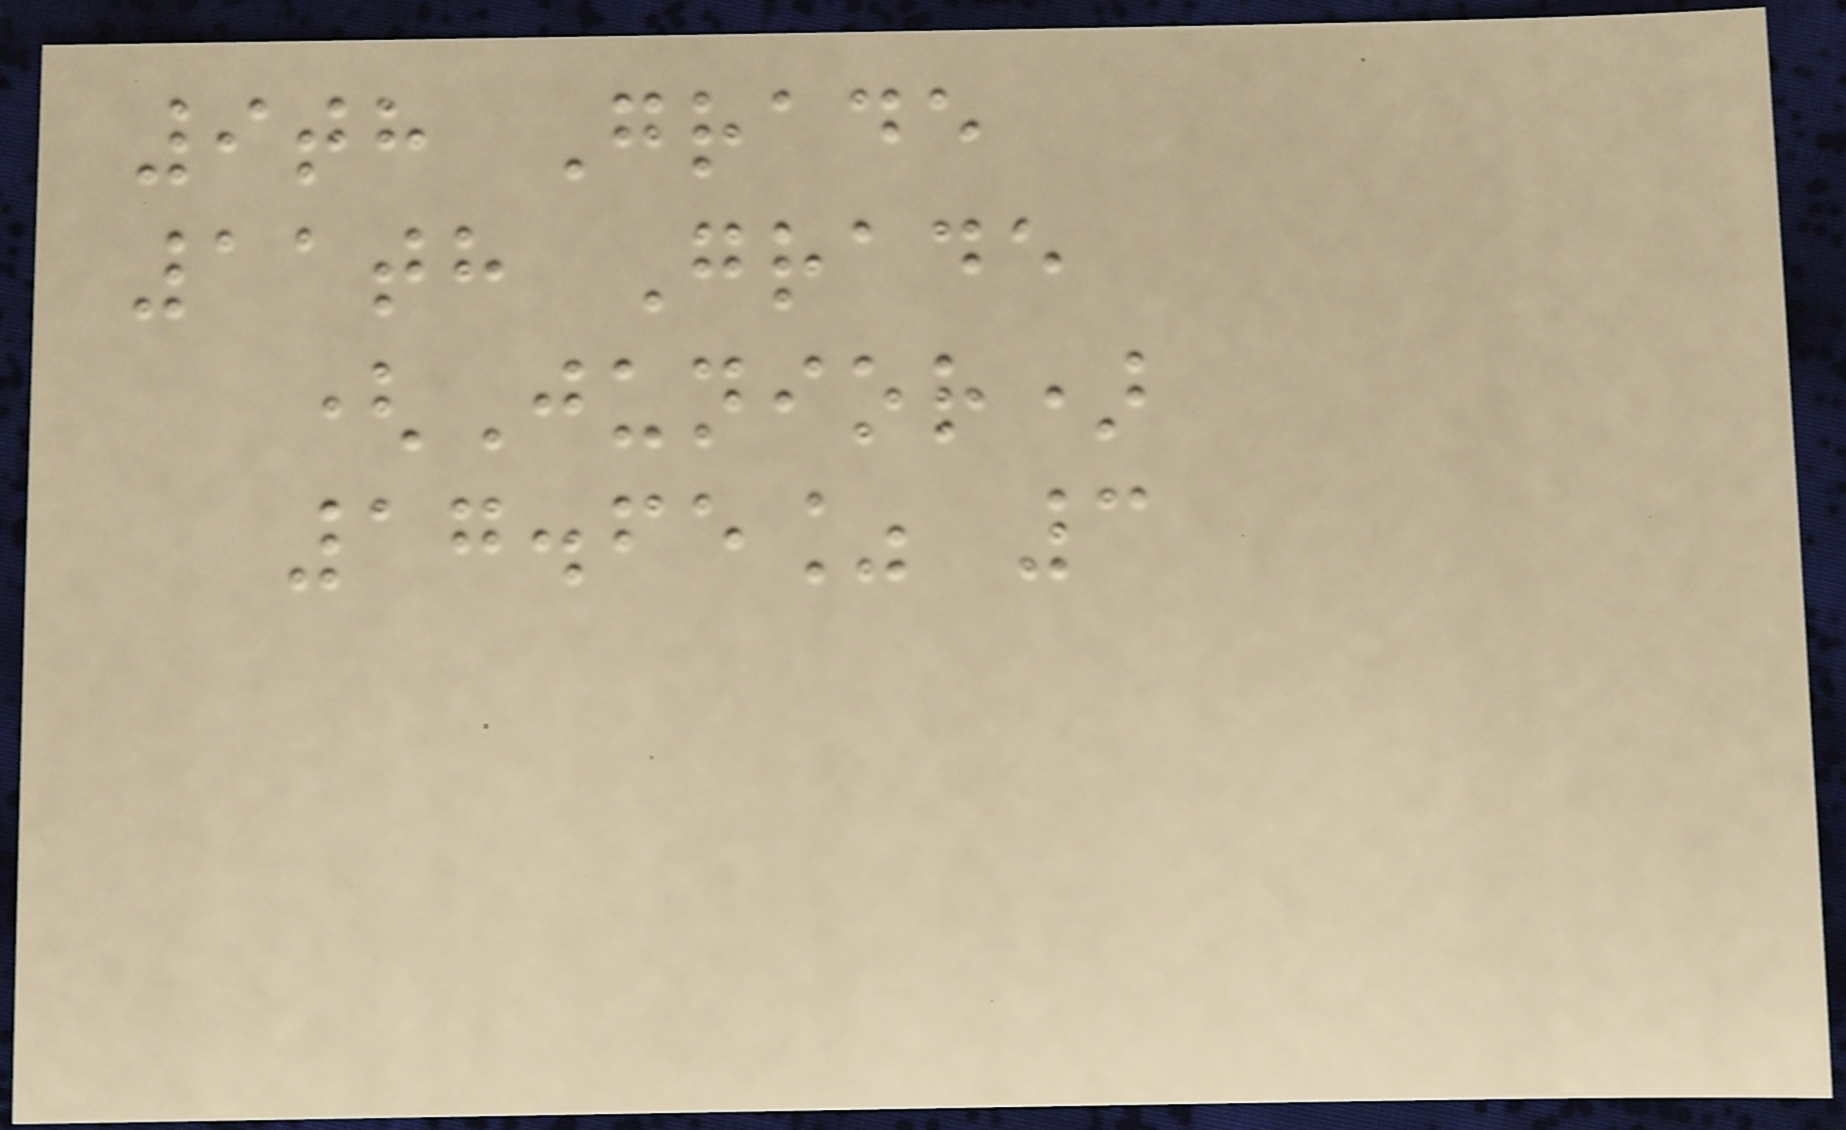9th Grade
11th Grade
(Junior)
17.65% 3
